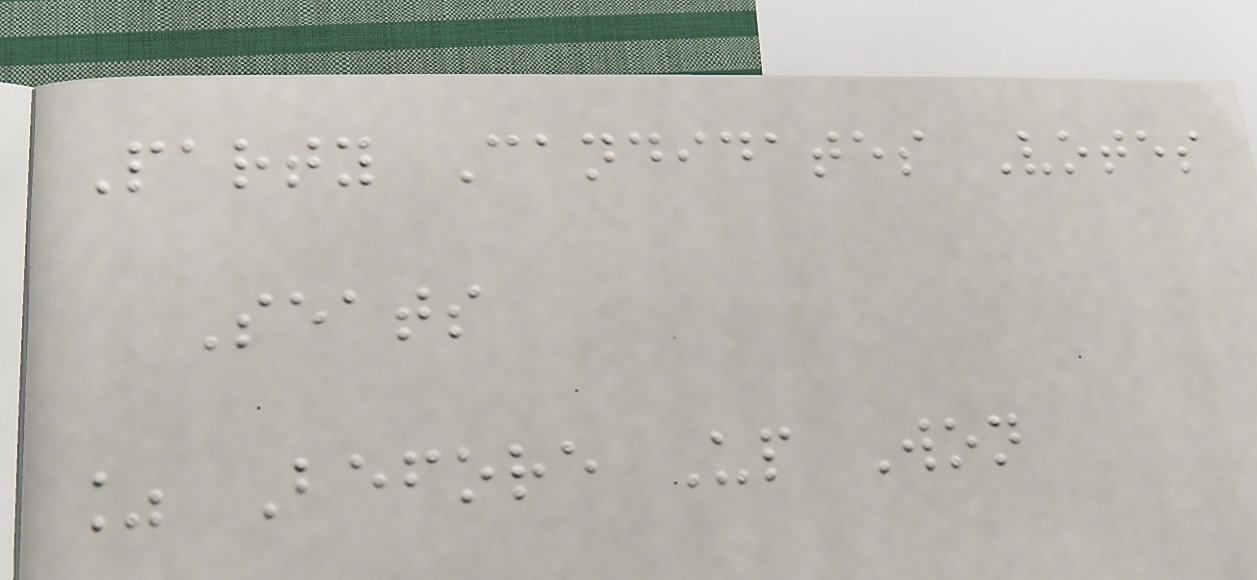Party Candidates Votes
Seats
% Before Up Won
